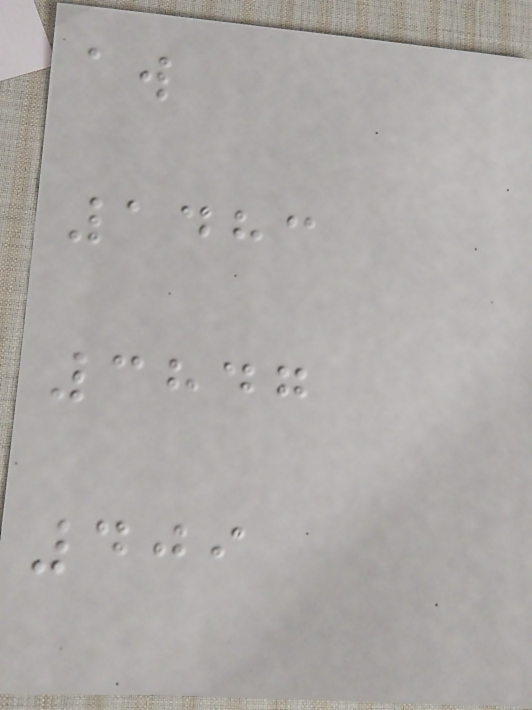aw
1483
3847
409
